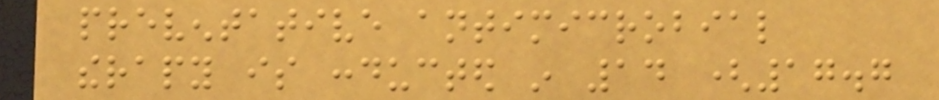preventative antimicrobial
therapy is conducted in 14 (17.7
